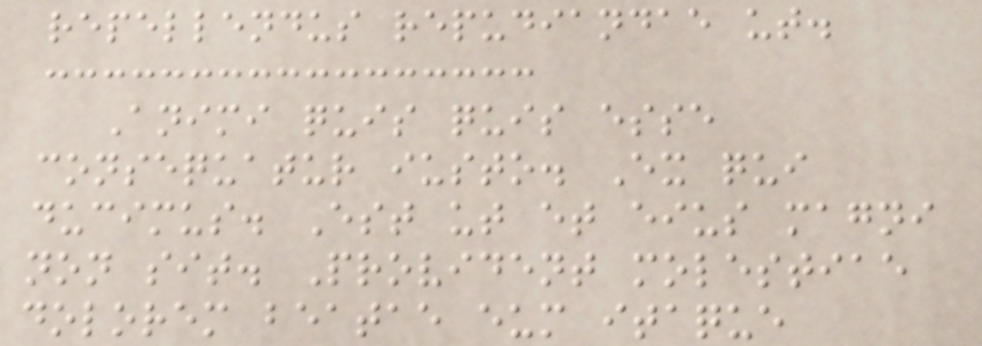repellendus repudiandae ut.
Animi quis quis esse
consequatur iusto. Ex qui
ducimus. Est ut et eius magni
non sit. Provident molestiae
dolorem beatae eum itaque
